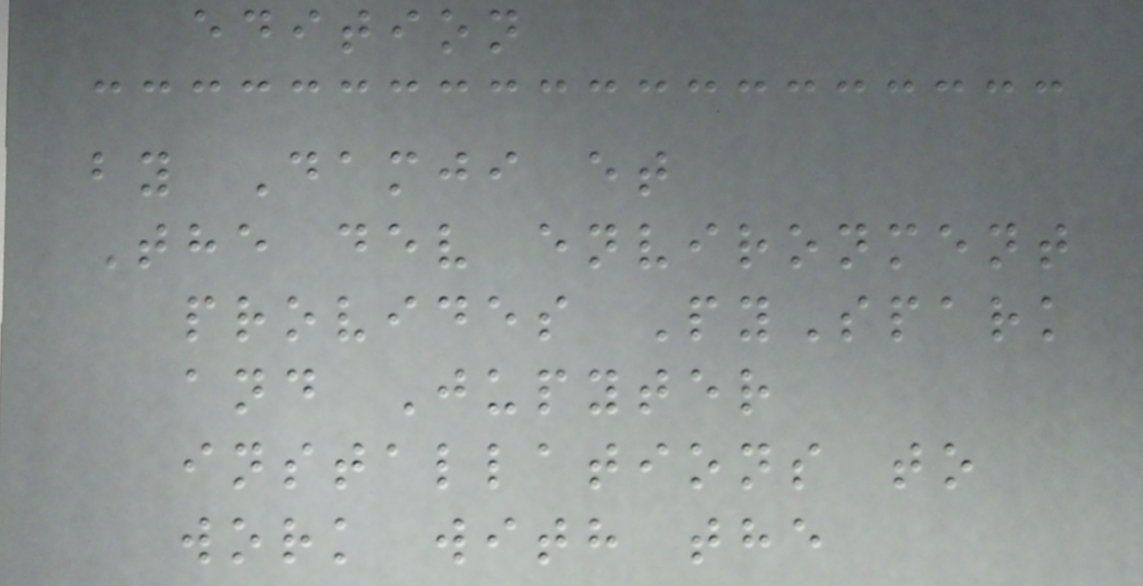edition
by Damji et
The dev environment
provides PySpark
and Jupyter
installations to
work with the
